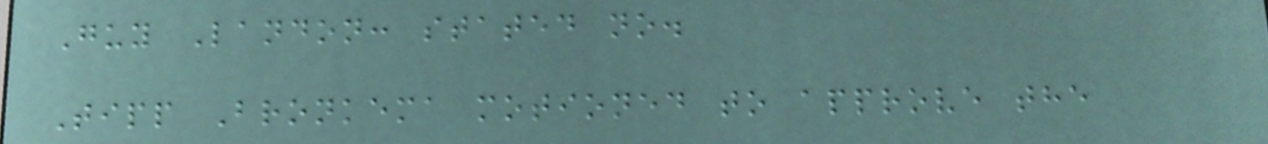Guy Landon: stated no.
Tipp Bronkema motioned to approve the
